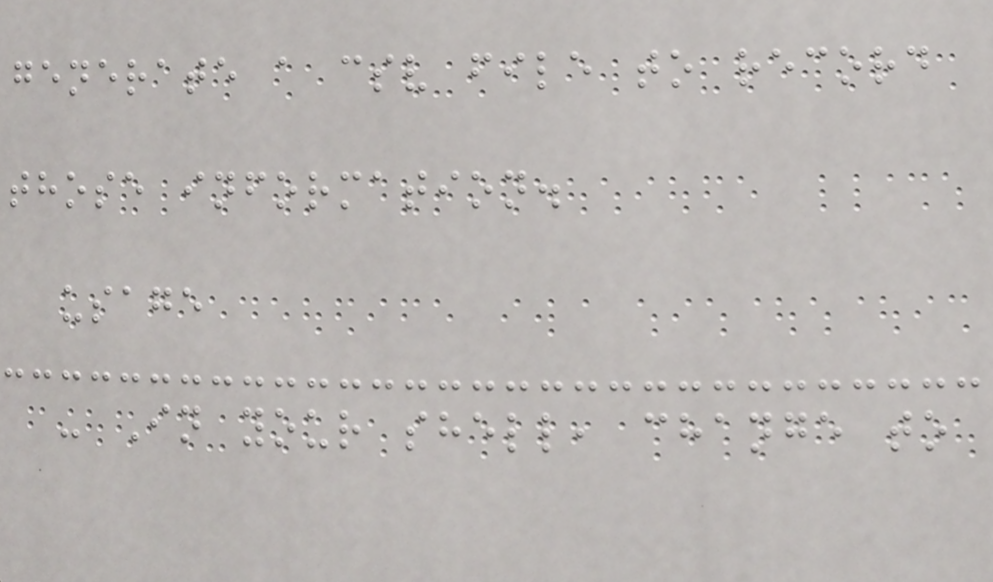generate a csv file to record
those information.
usage
- In your shell, change to
